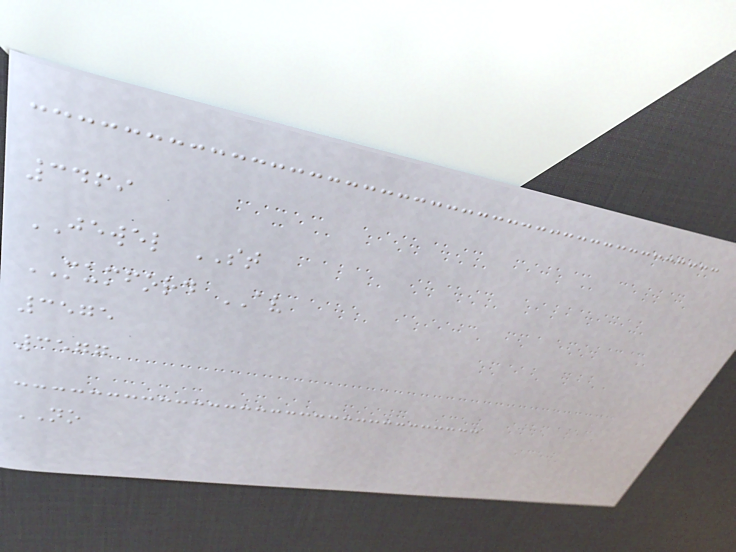3469
JEWEL ST
MUMFORD AV
3575
3577
NO
